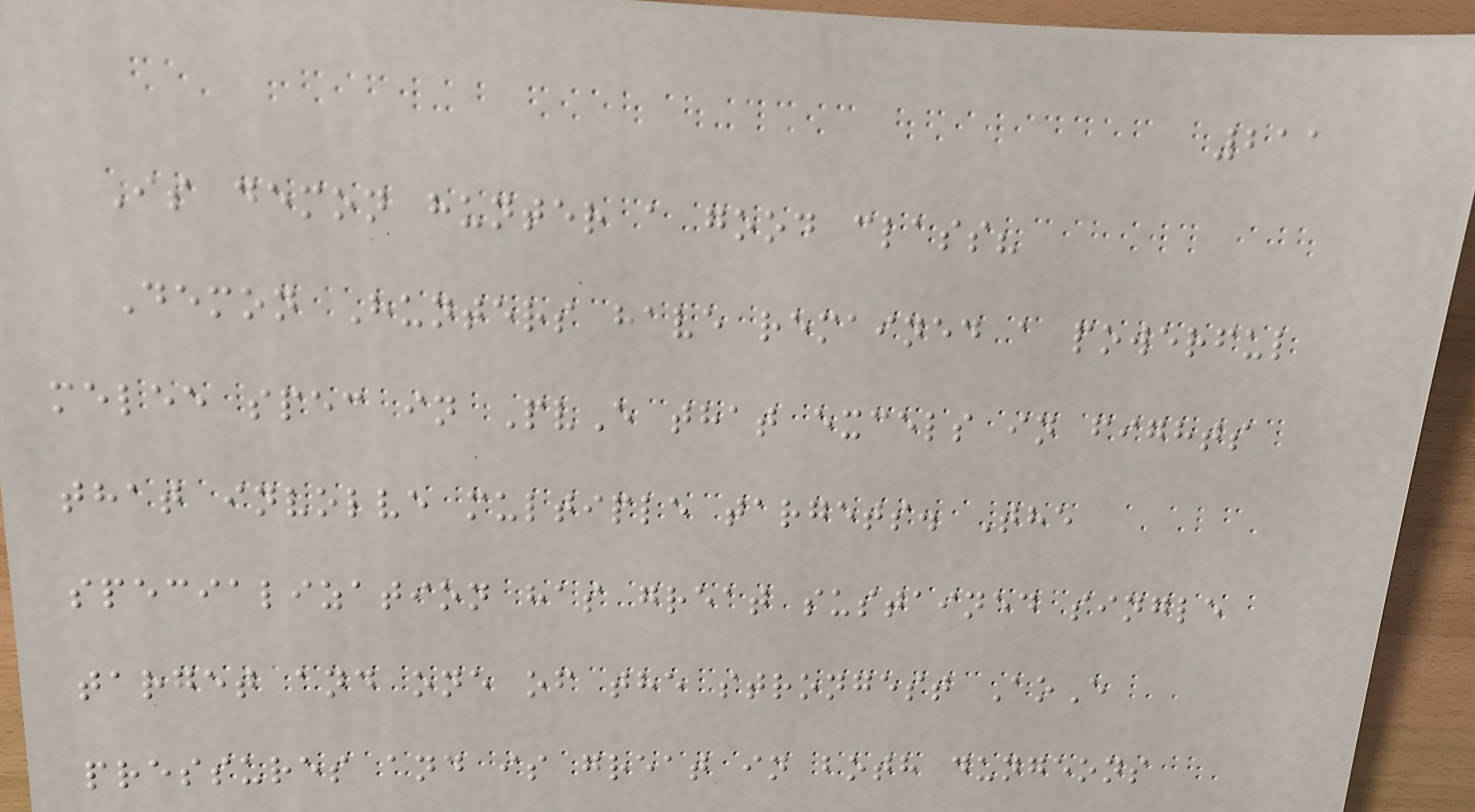211
Is demon hunter a good class?
Demon Hunters have remained a powerful
melee spec in PvE that excels in fights
that involve multiple targets. The
specialization has great sustained single
target and one of the strongest AoE
pressures and is great in both dungeons
